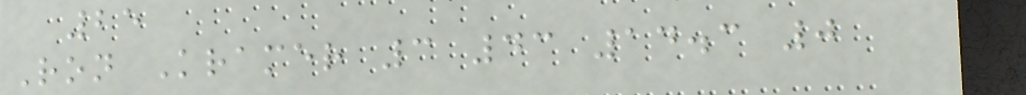25
Ron Kramer 3 43 14.3 0
